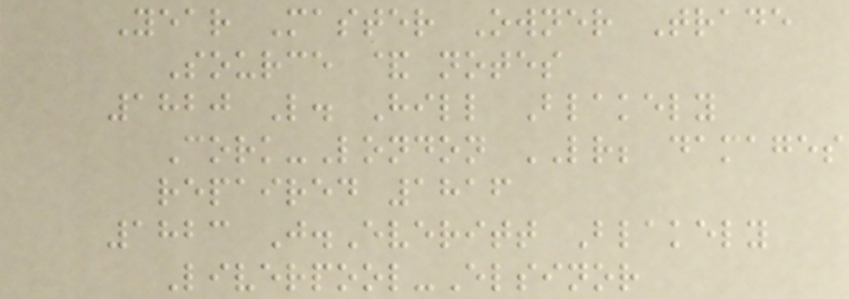Year Master Owner Trade
Source & notes
1820 L. Hill Blakely
Cork-London LR; damages
repaired 1816
1823 J.Everitt Blakely
Liverpool-Elsinor
